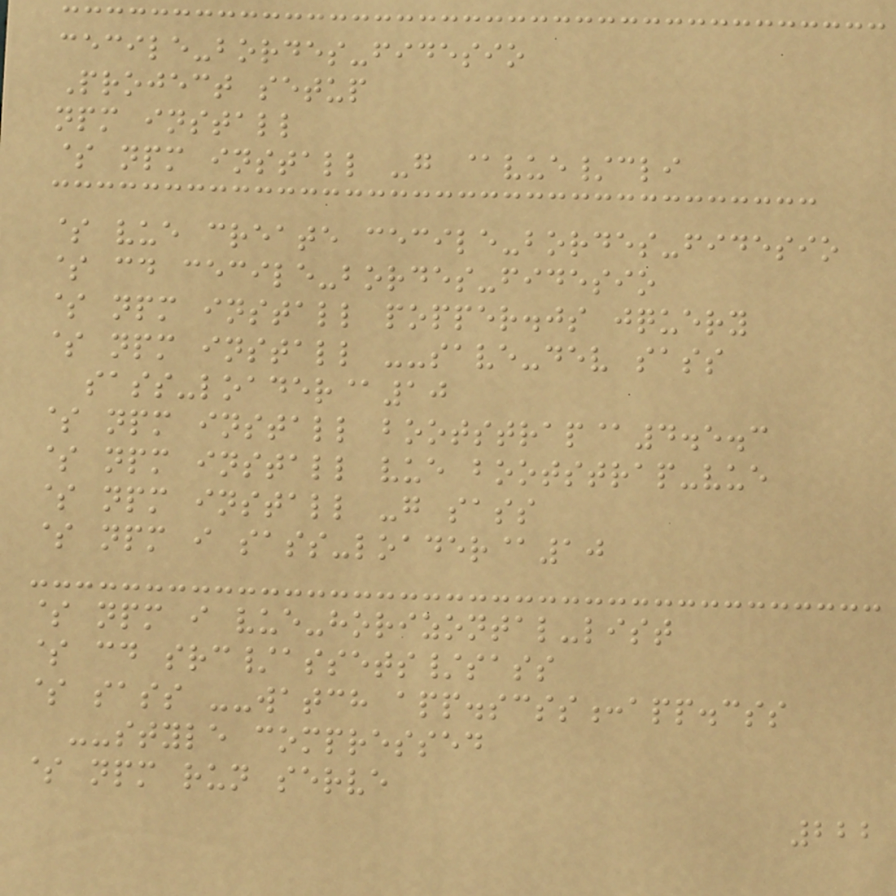cecile-bordes-fidesio
Project setup
npm install
$ npm install -g @vue/cli
$ vue create cecile-bordes-fidesio
$ cd cecile-bordes-fidesio
$ npm install popper.js jquery
$ npm install --save-dev sass
sass-loader@10
$ npm install bootstrap@4.5.3
$ npm install vue bootstrap-vue
$ npm install -g sass
$ npm i sass-loader@10
$ npm i vue-horizontal-list
$ cd src/assets/sass
$ sass --watch app.scss:app.css
--style compressed
$ npm run serve
222
